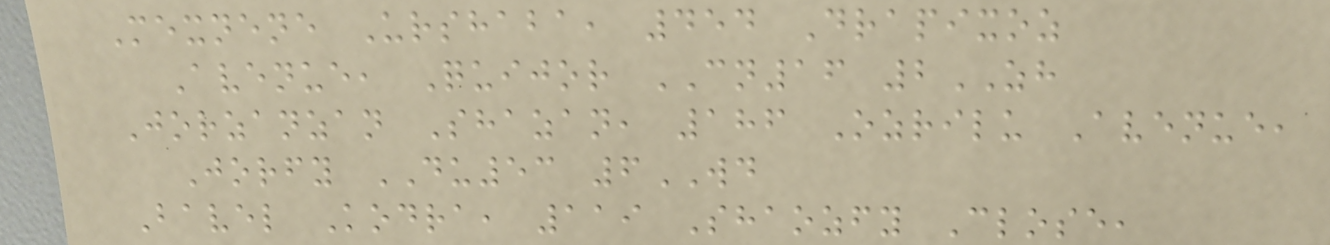Mexnene Urshaba, 454 Drapixoz
Avenue, Quijor CN16 2ZH
Jorzanzan Shazan, 186 Ozrilu Avenue,
Jorfy DU53 6WD
Bavel Kodra, 119 Shaozfy Close,
